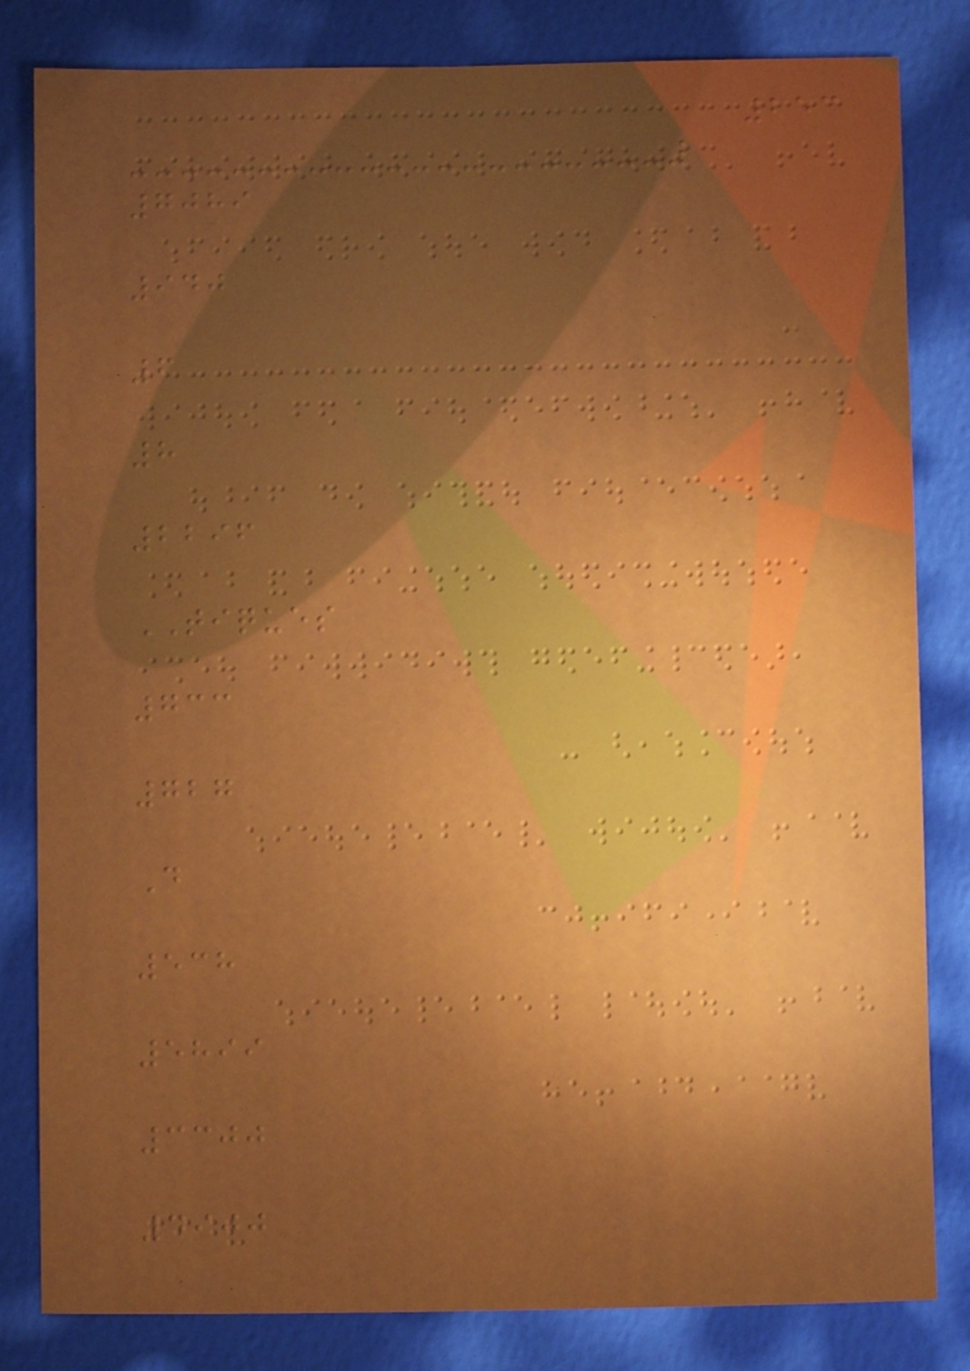253
7089
940
6
8
2296
TIQUES
733
727
D
538
5899
3300
4900
